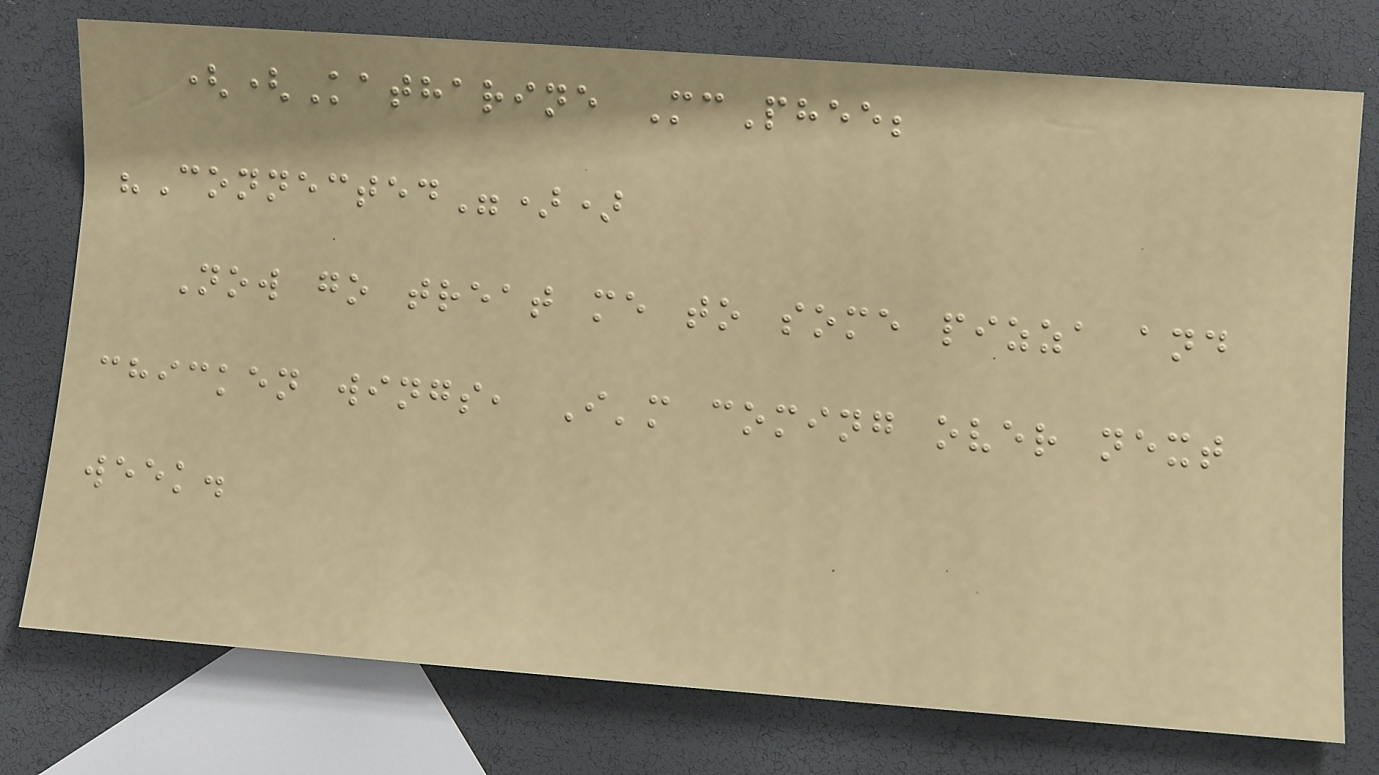((Katharine McPhee;
"Connected"))
Now go treat me to some pizza and
chicken wings, I'm coming over next
week.
